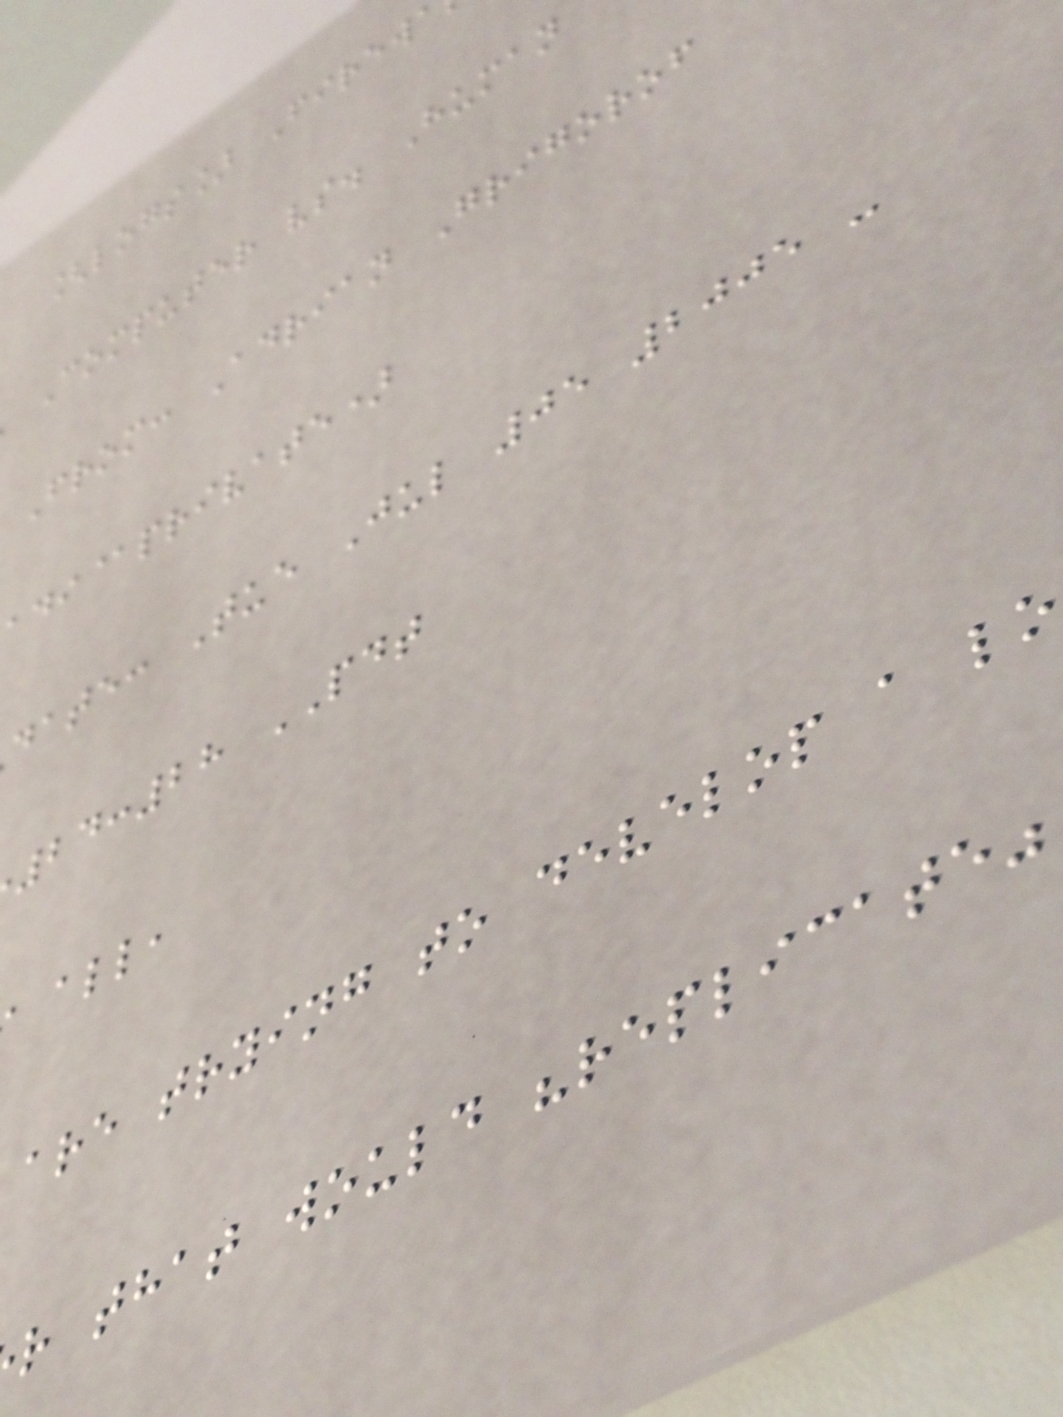[logs] Firew
Computer vs. Human
From: Adrian Grigorof
adi@private)
date: Tue Jul 05 2005 -
24:28 PDT
all,
are trying to develop a lo
r that would "replicate"
